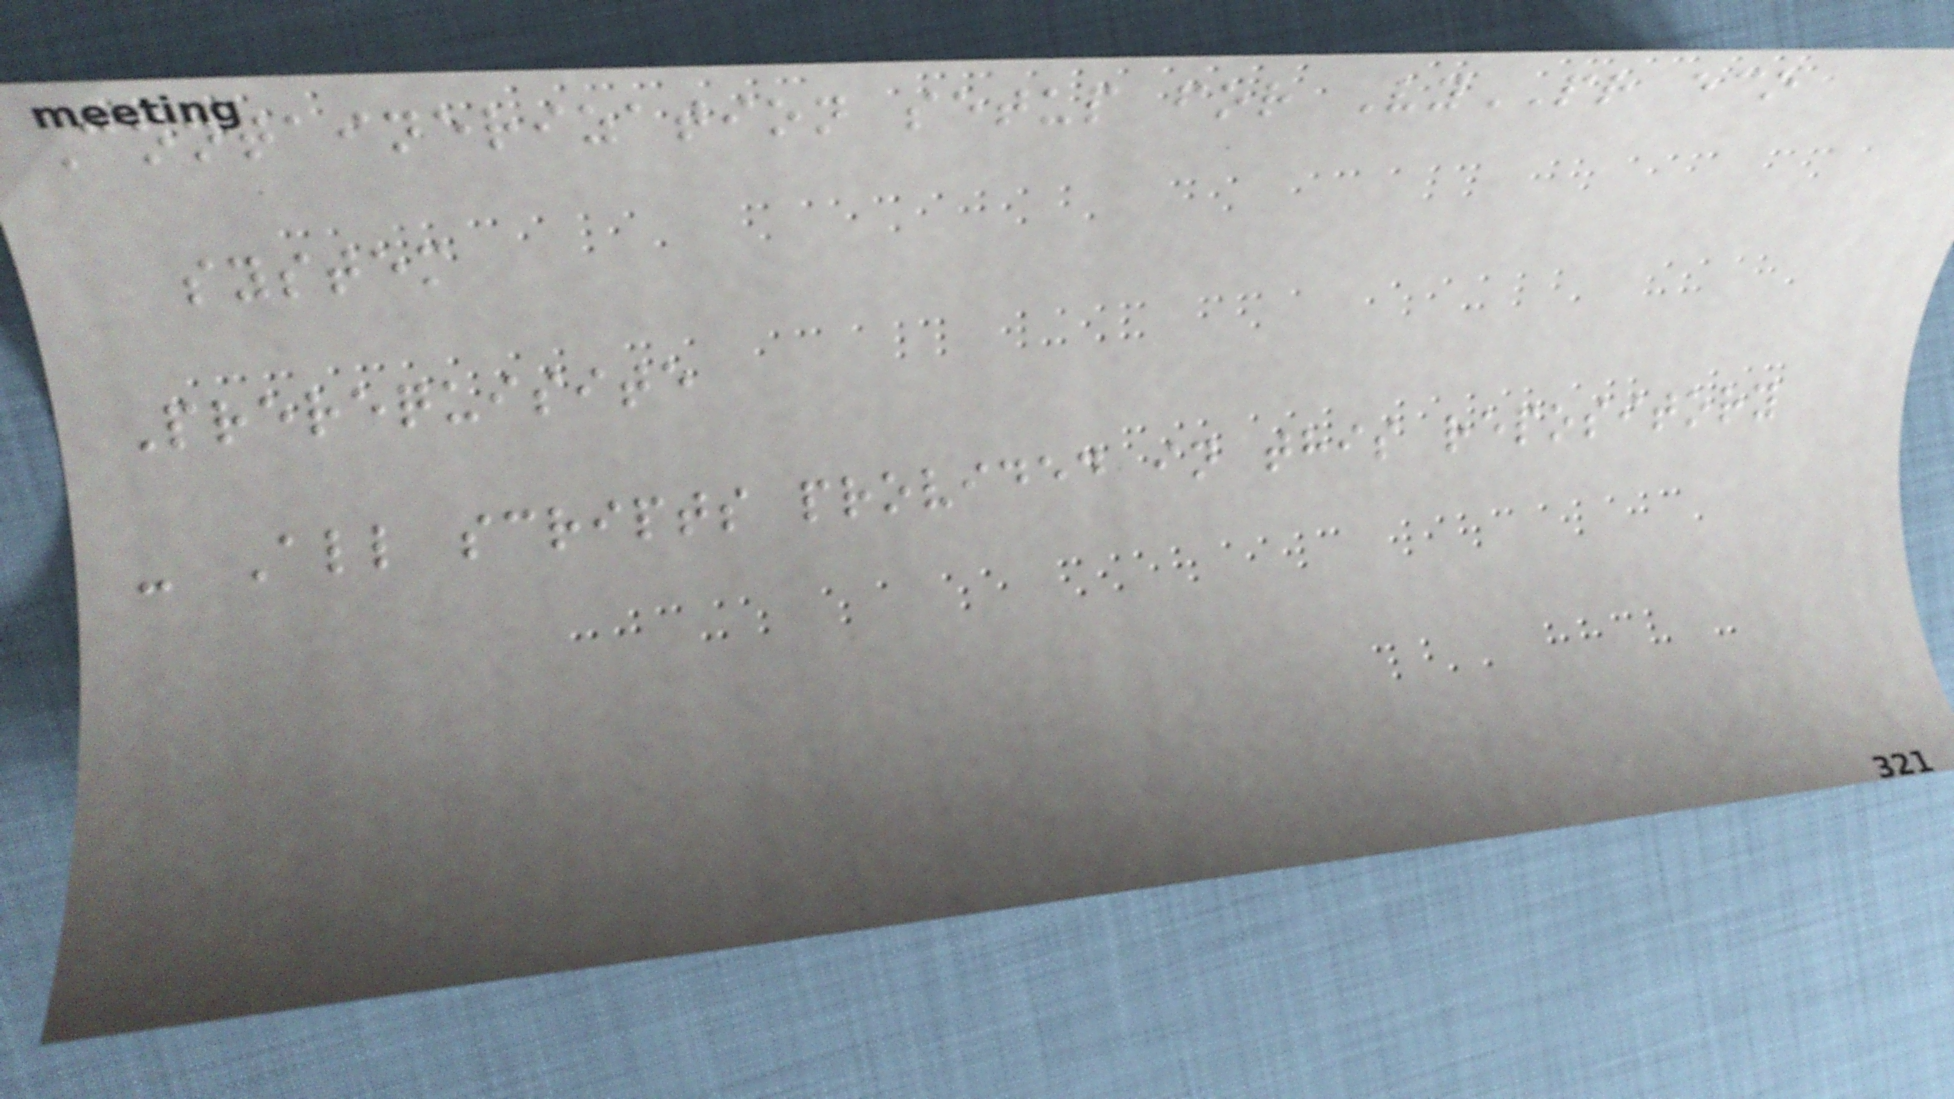Containerization setup for VyPR eco
system
Prerequisite
- All scripts provided in this repository
